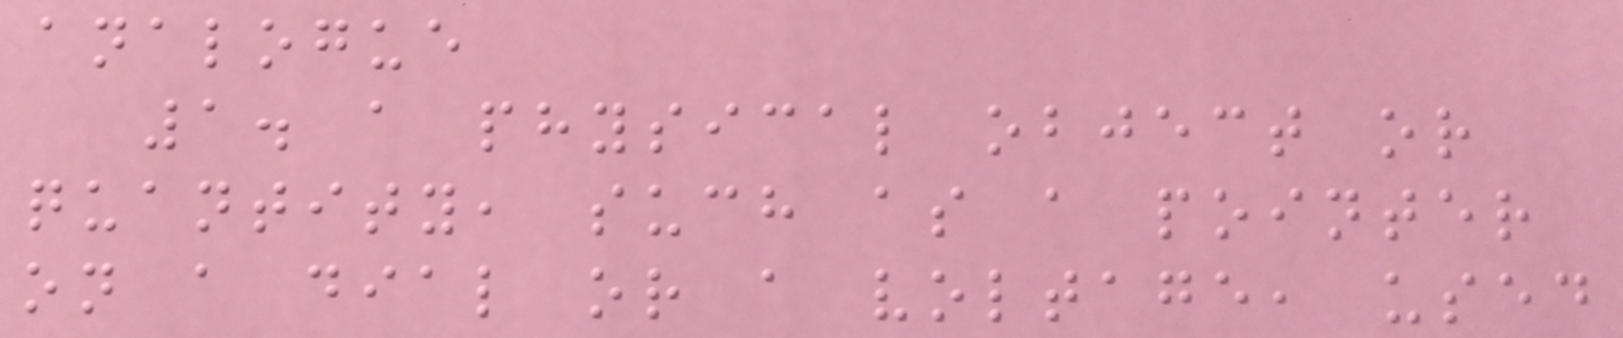analogue
1. a physical object or
quantity, such as a pointer
on a dial or a voltage, used
